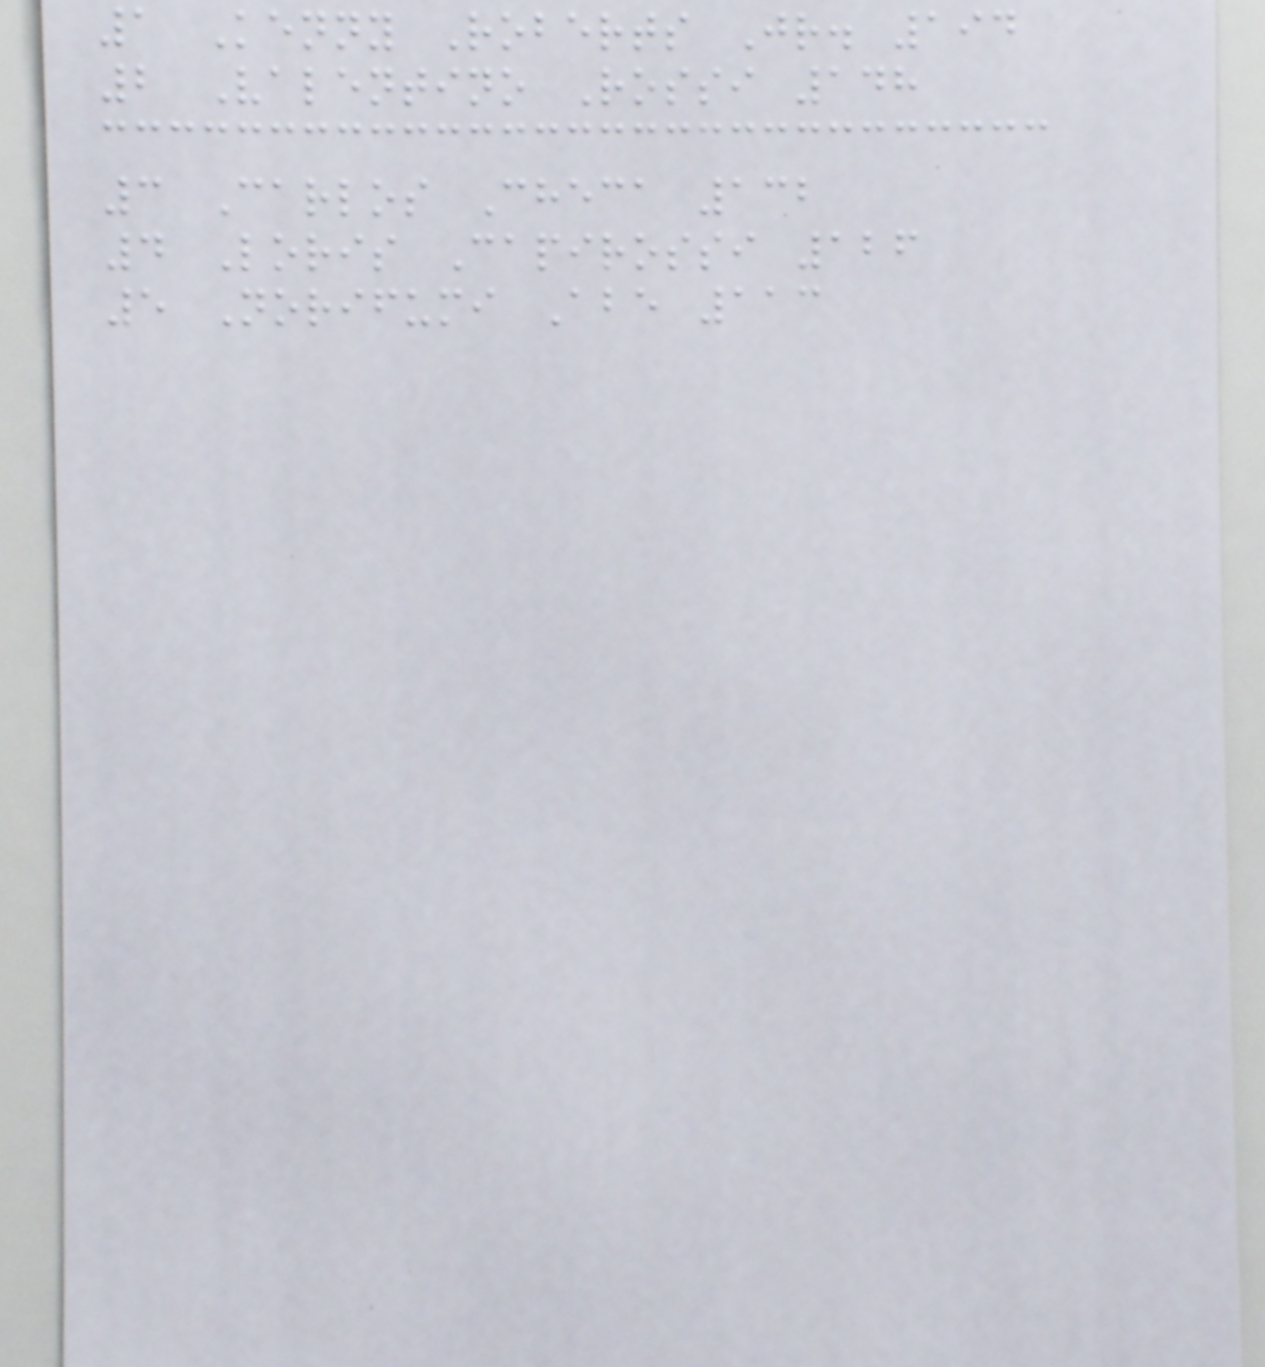1 Kenny Roberts Jr. 194
2 Valentino Rossi 148
3 Carlos Checa 132
4 Loris Capirossi 126
5 Norifumi Abe 113
